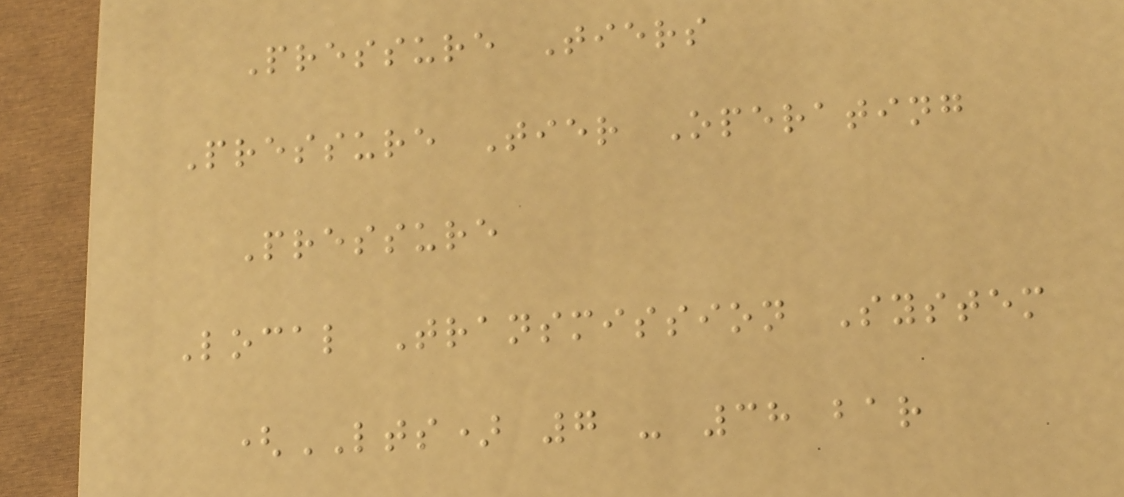Pressure Tiers
Pressure Tier Operating
Pressure
Local Transmission System
(LTS) 7 - 38 bar
